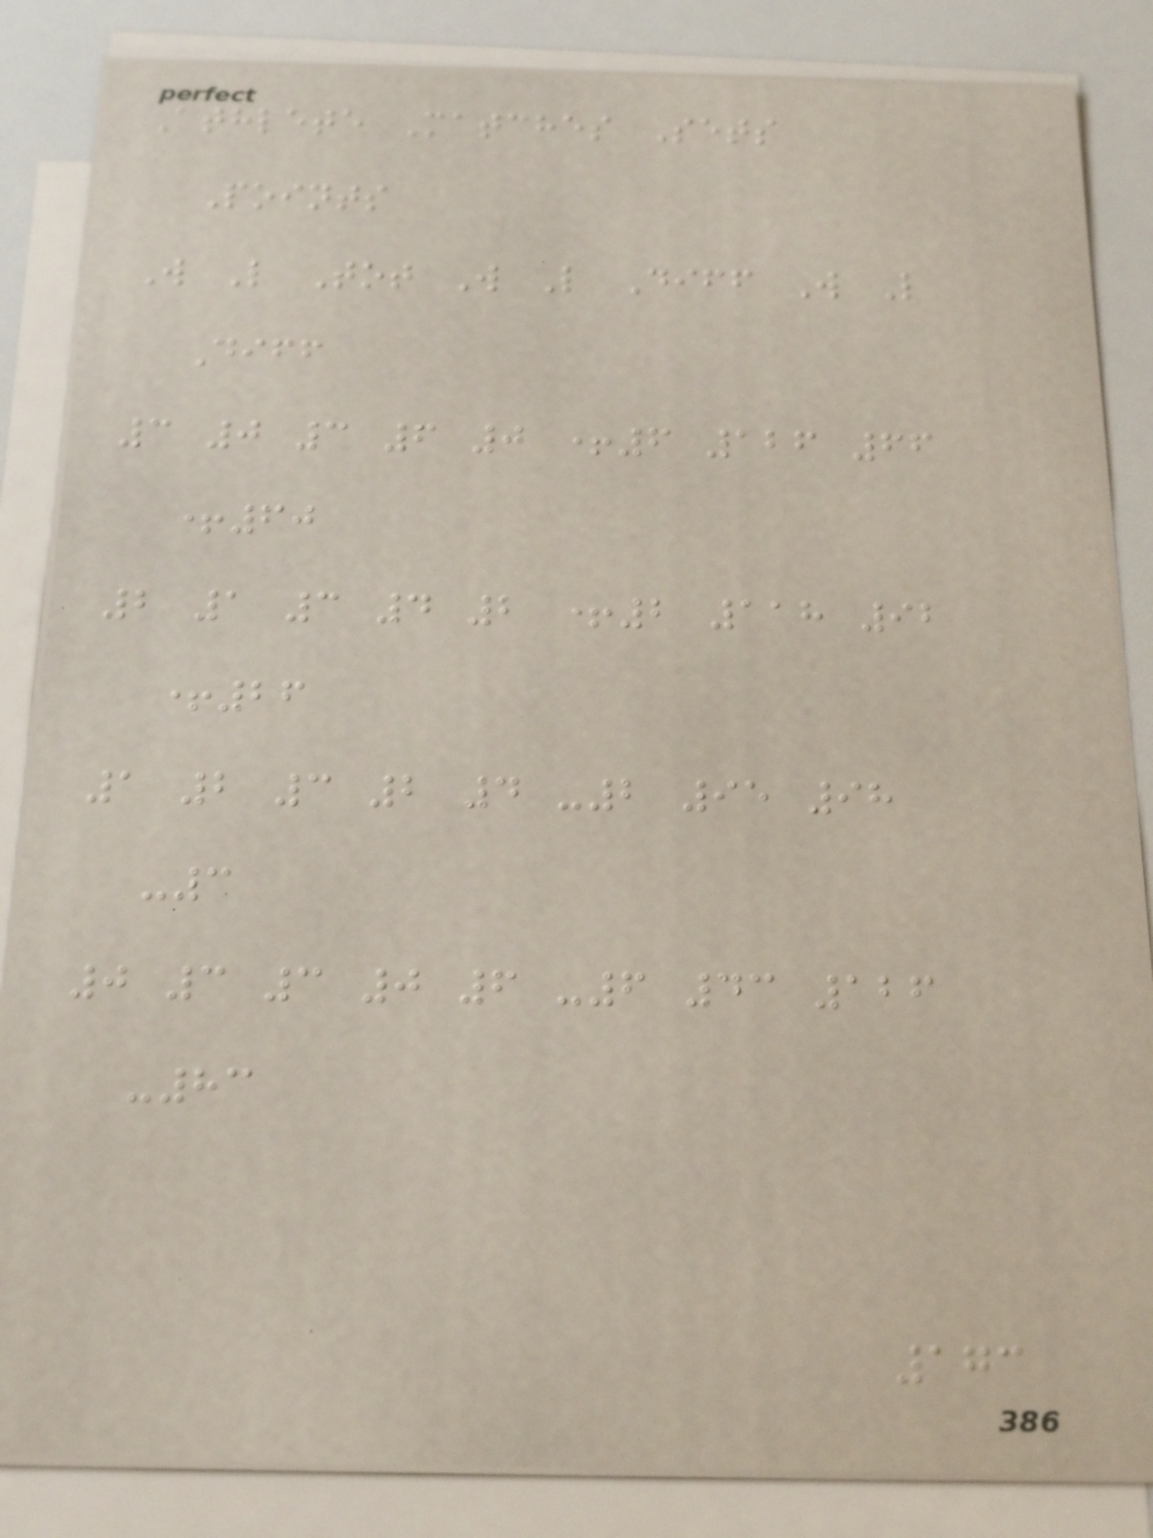Athlete Matches Sets
Points
W L Tot W L Diff W L
Diff
3 0 3 6 0 +6 126 66
+60
2 1 3 4 2 +2 118 92
+26
1 2 3 2 4 -2 95 98
-3
0 3 3 0 6 -6 43 126
-83
173
